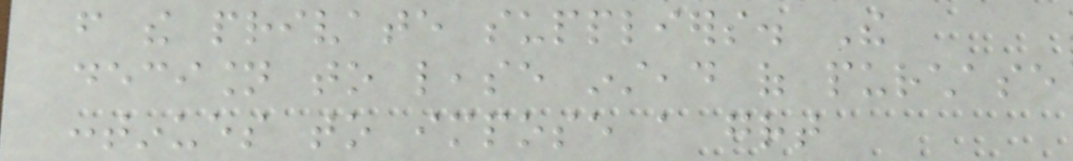from the private suppliers. The
decision to lease instead of purchase
continues to impose a great
